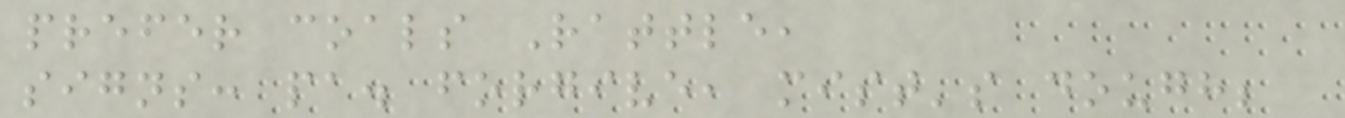prefer coals Rattle,
signs: pa. forgive, mist's dough;
